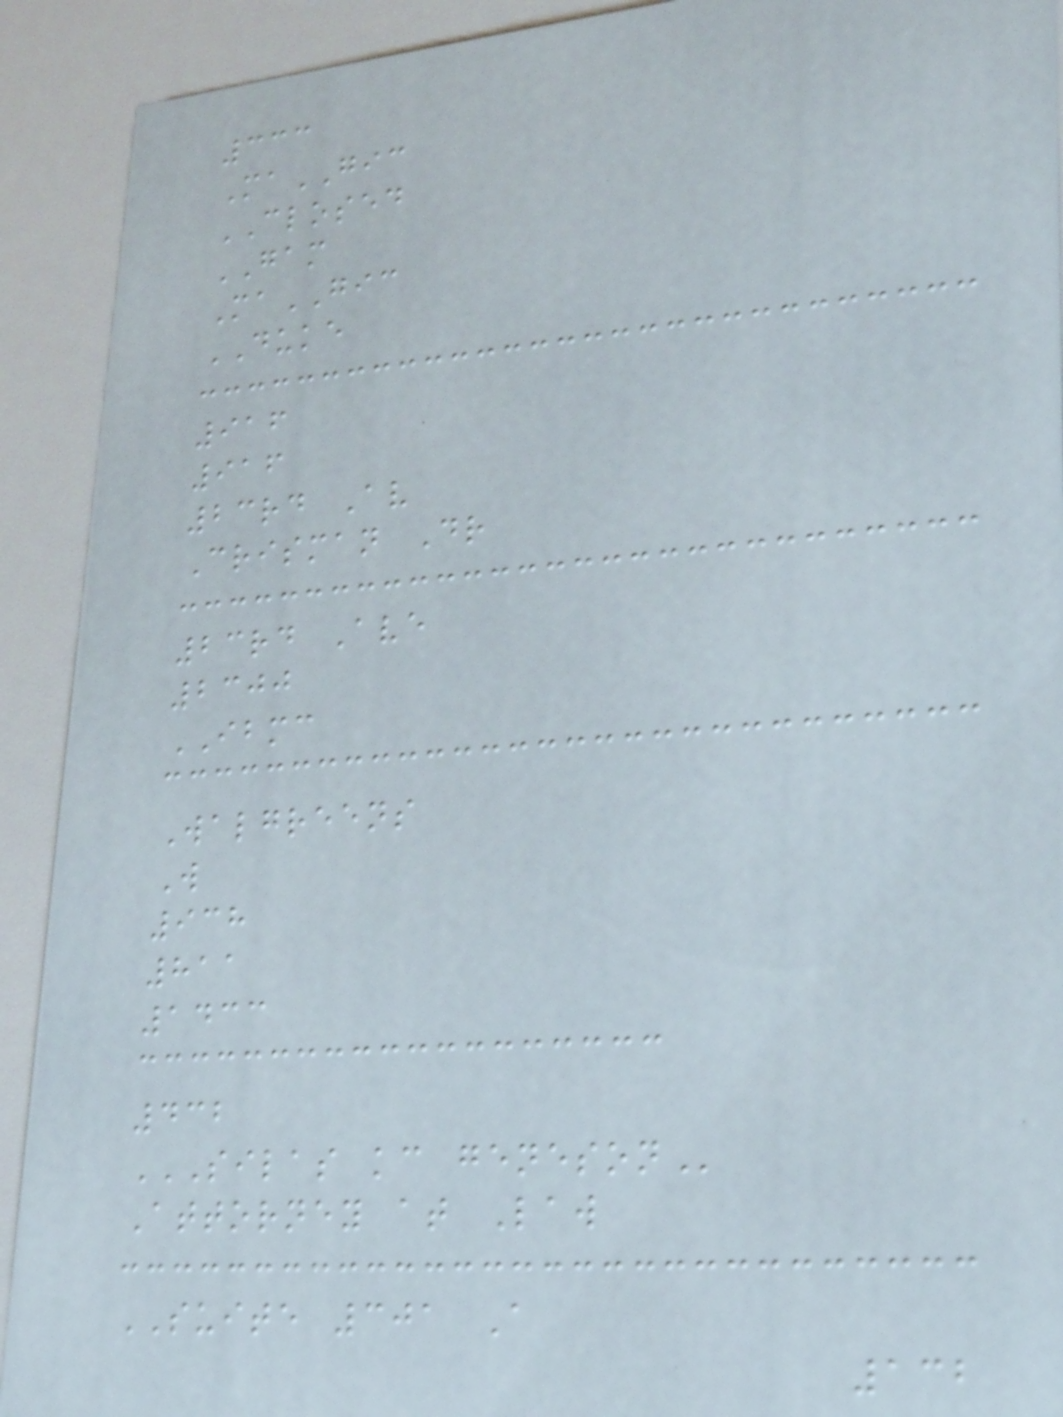333
MaGIC
CLOSED
GAM
MaGIC
DUKE
916
916
23rd Av
Crisman Dr
23rd Ave
2300
IBMC
Walgreens
W
938
811
1433
432
SILAS KC GENESON
Attorney at Law
SUITE 301 A
132
